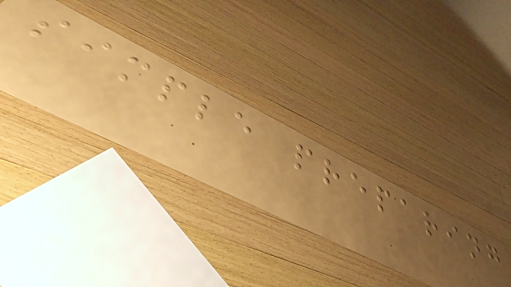simple preparing
